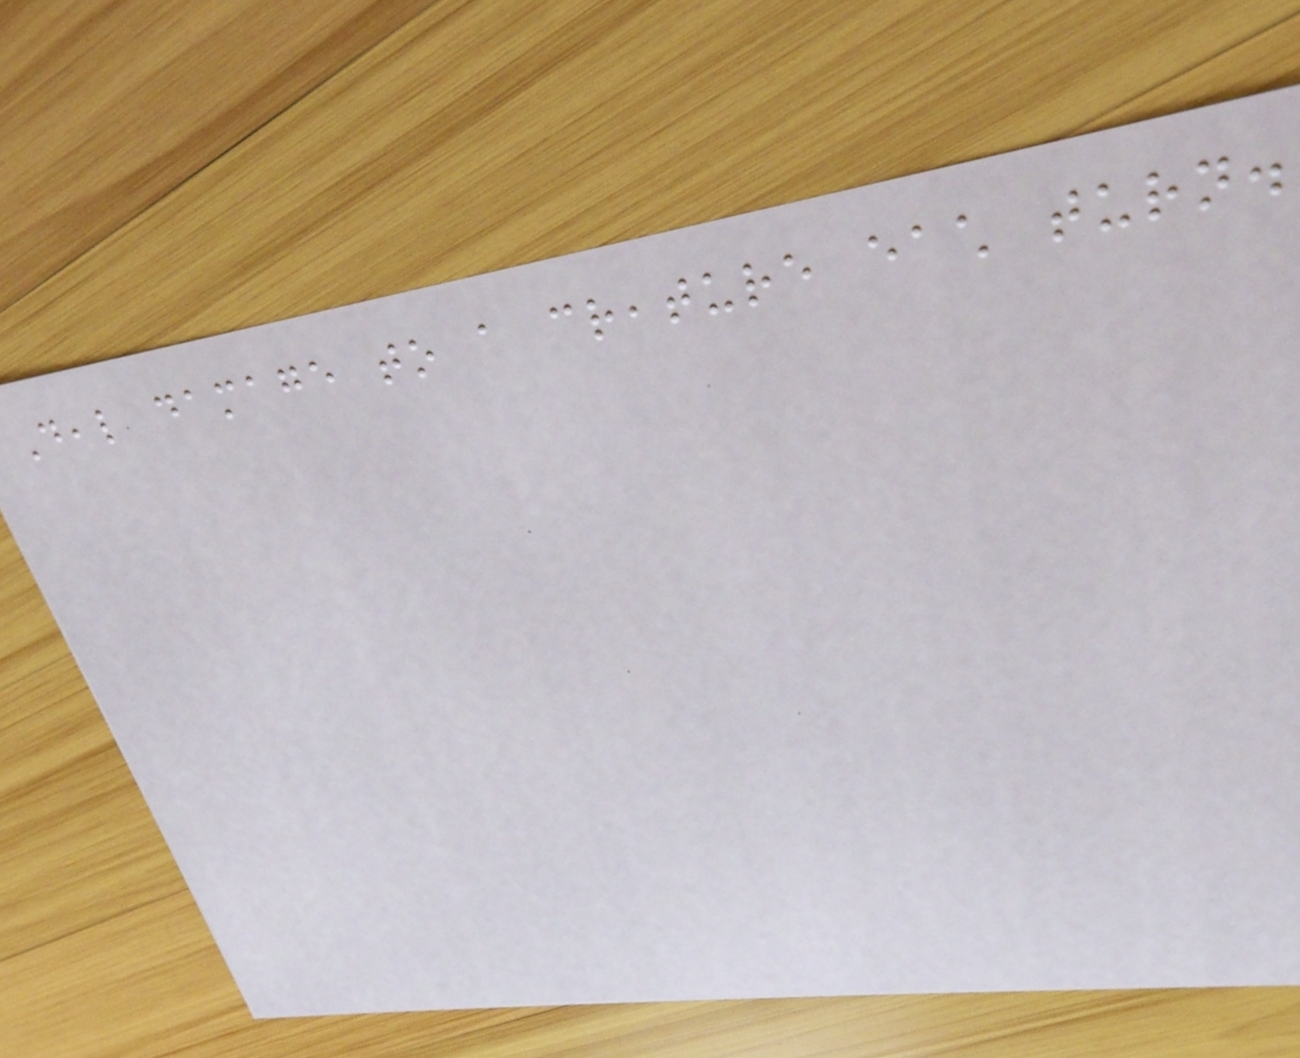Deal damage to a creature each turn.
